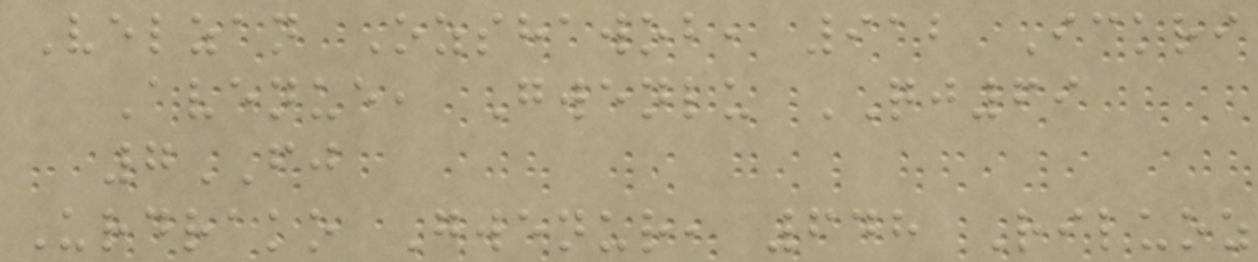Velzan Ozshawob, 912 Ickri
Avenue, Gwenlu QJ69
7FJ
Urdrako Gwenur, 648 Riluoz
